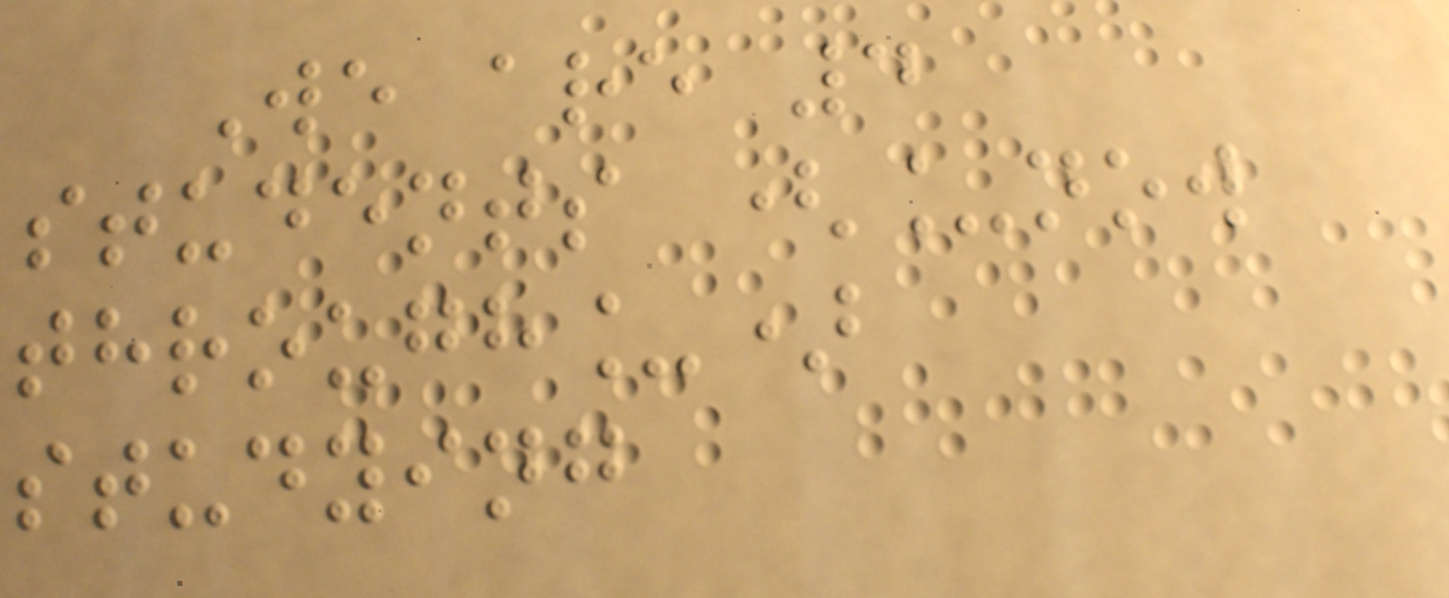We are 4
students (_now
through_)
studying
